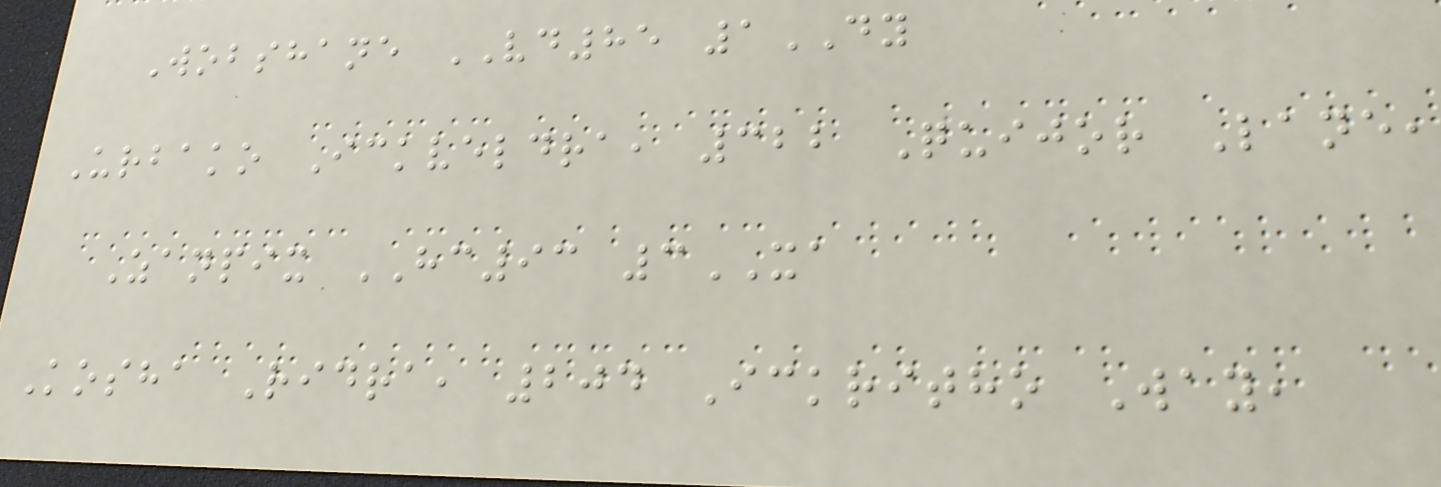Wobshane VD85 1DY
Urbako Ickveldra, 322 Quijor Lane,
Zanpix HC93 3XA
Kosha Ridra, 204 Ickritho Way,
